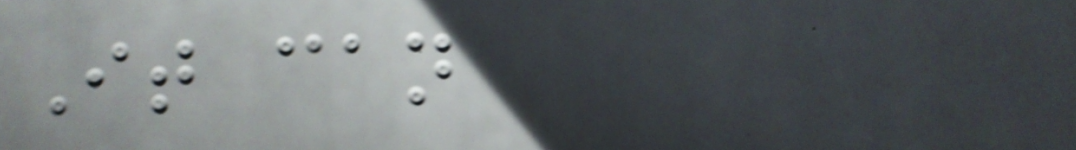It can
